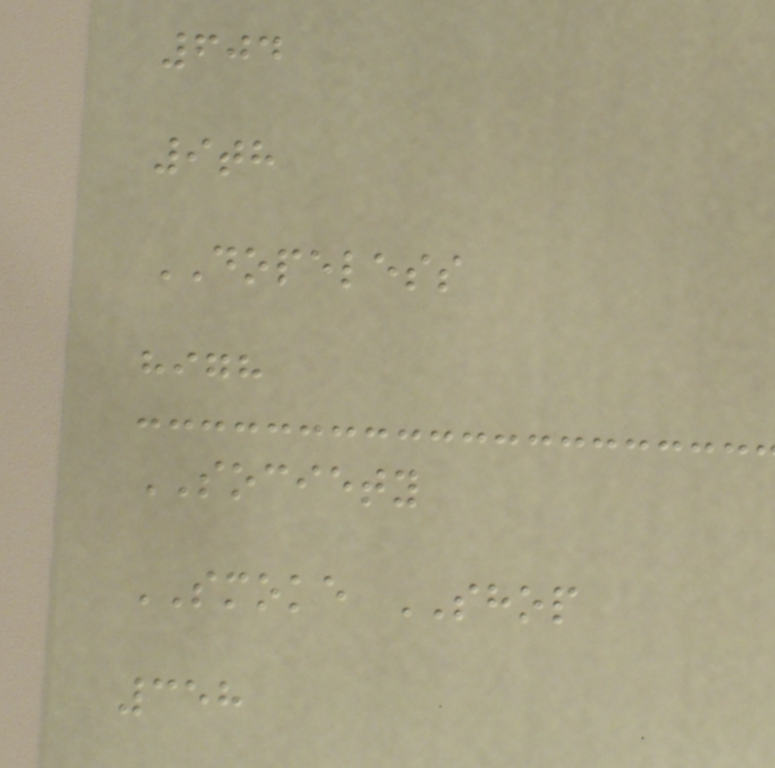604
9th
DOPELESS
high
SOCIETY
SMOKE SHOP
358
